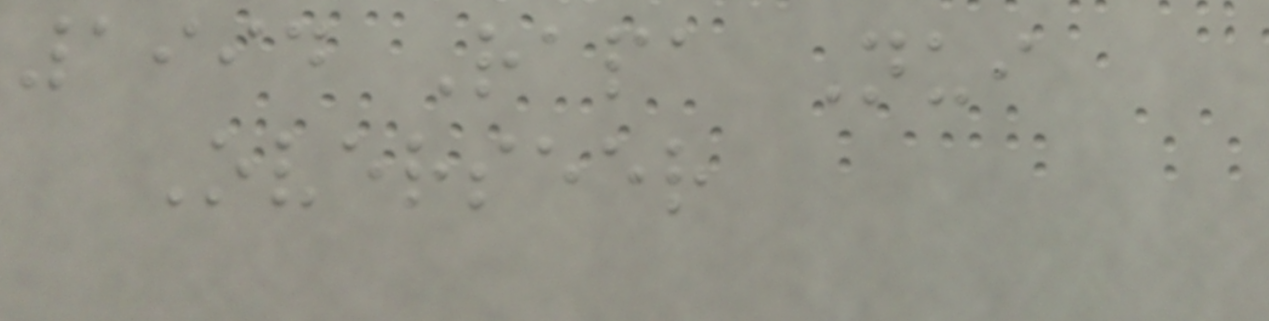1994 Rapa Nui
Overseer
